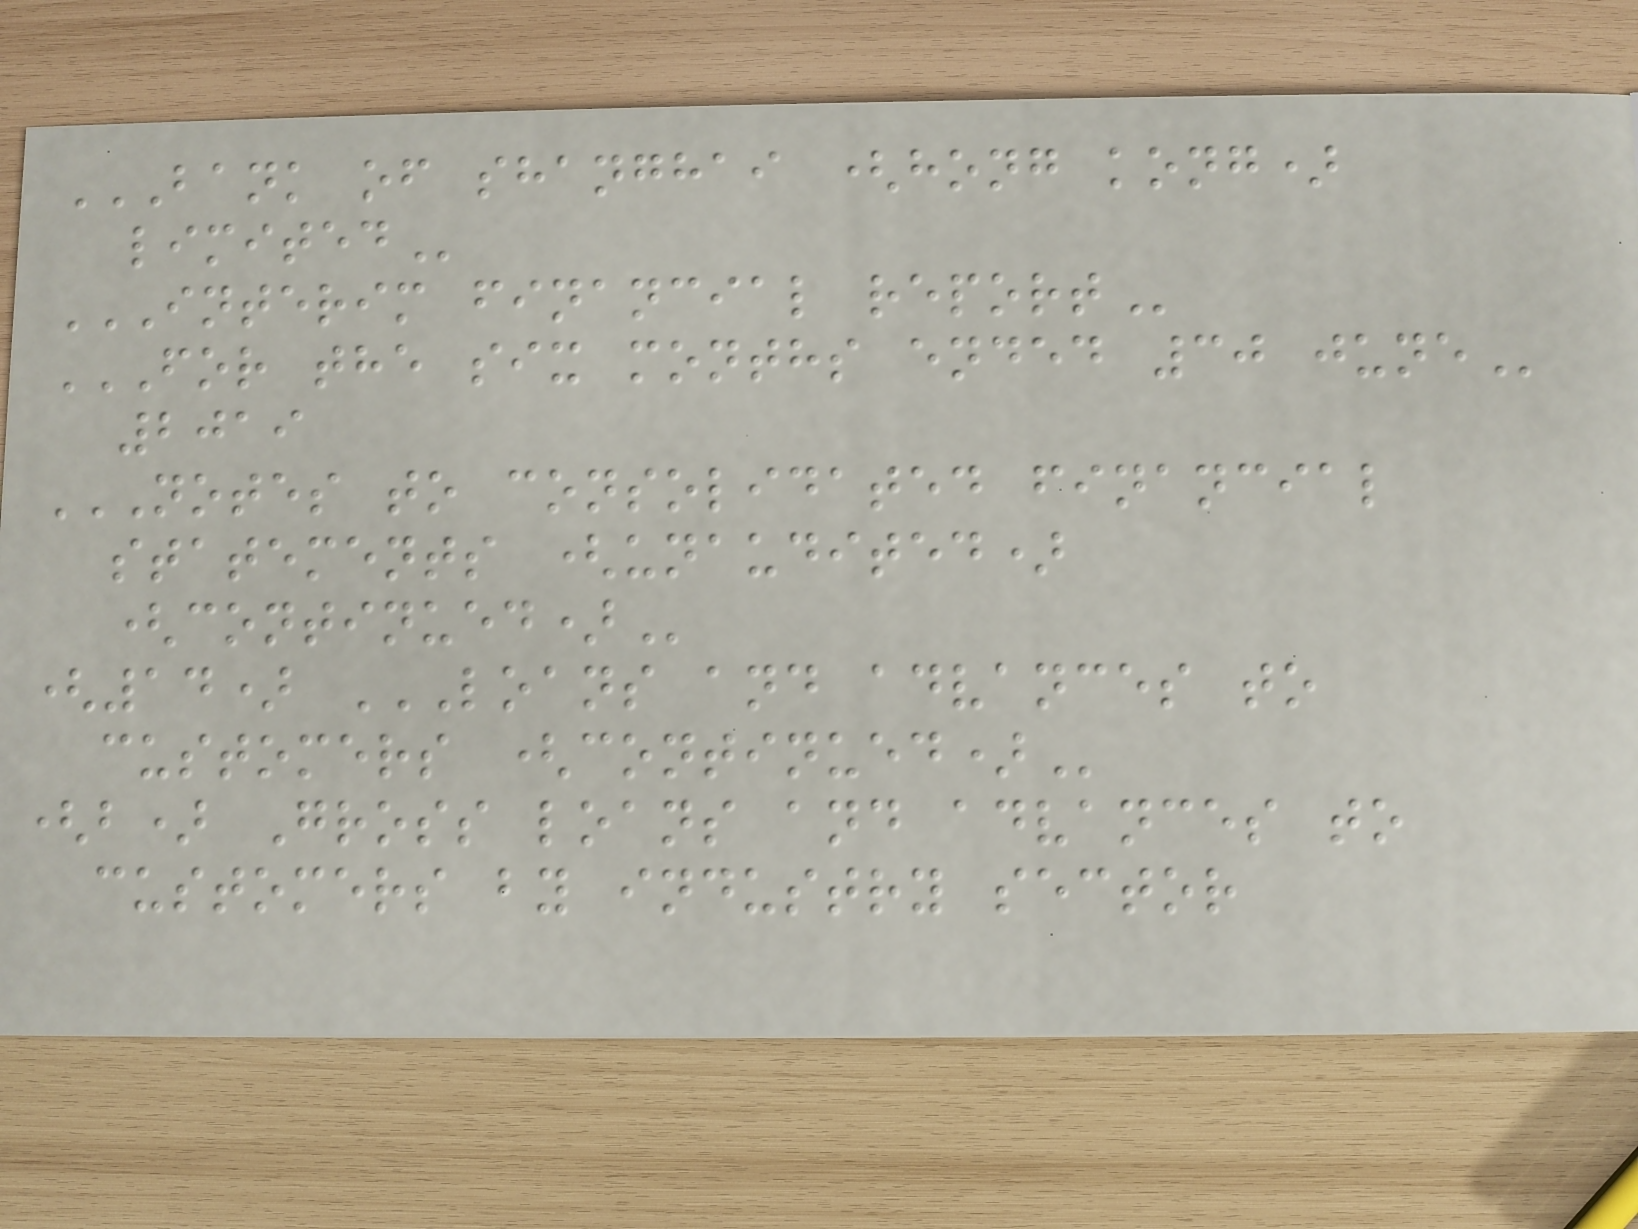BANK OF SHANGHAI (HONG KONG)
LIMITED
INTERIM FINANCIAL REPORT
FOR THE SIX MONTHS ENDED 30 JUNE
2019
NOTES TO CONSOLIDATED FINANCIAL
STATEMENTS (UNAUDITED)
(CONTINUED)
(14) LOANS AND ADVANCES TO
CUSTOMERS (CONTINUED)
(b) Gross loans and advances to
customers by industry sector
